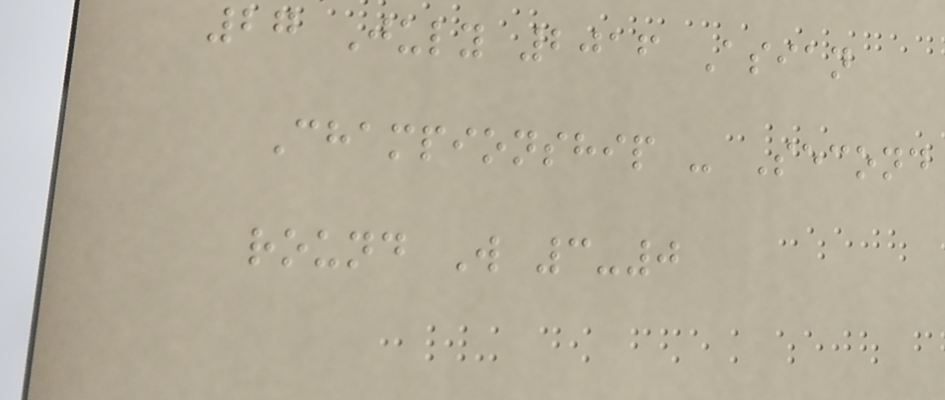27 July 2016 Asian
Championship - Second
round W 3-0
